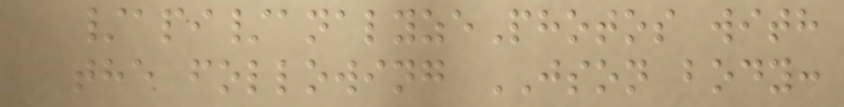/api/analyzePhotos with
the following JSON body:
